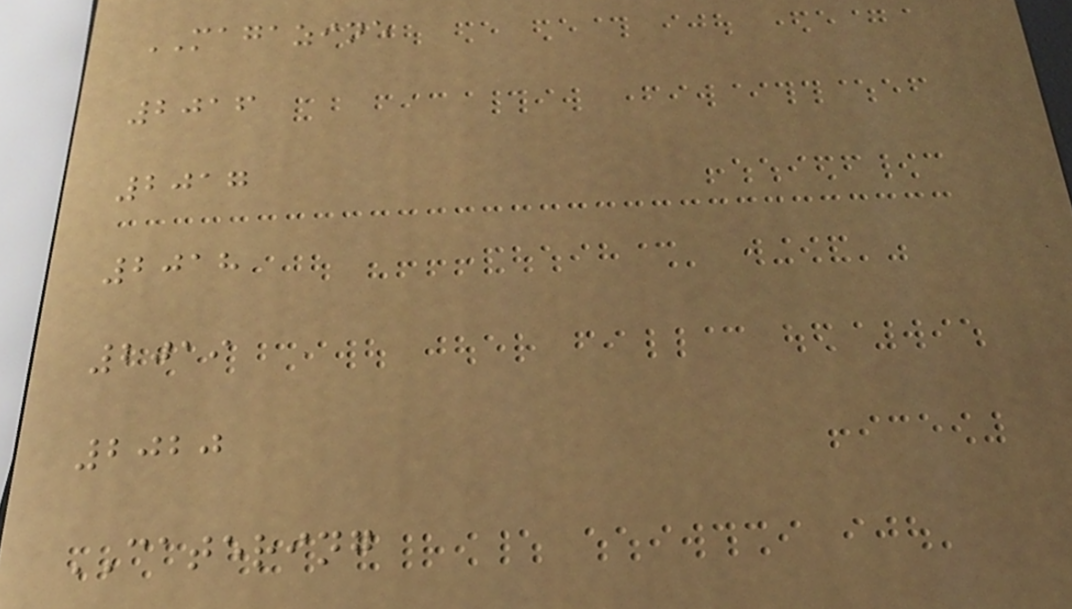MAGAZINE
2016
2017
2018
2019
2020
CATERING
